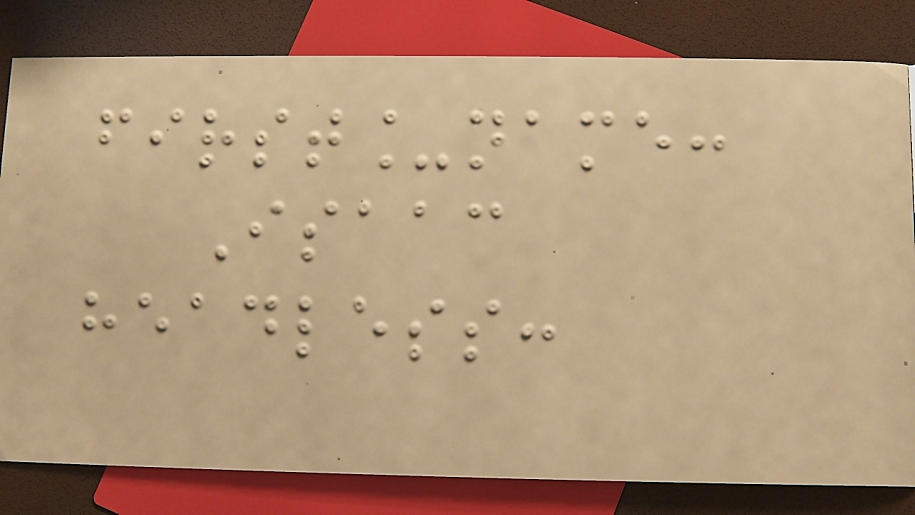first_name:
Isaac
headless:
